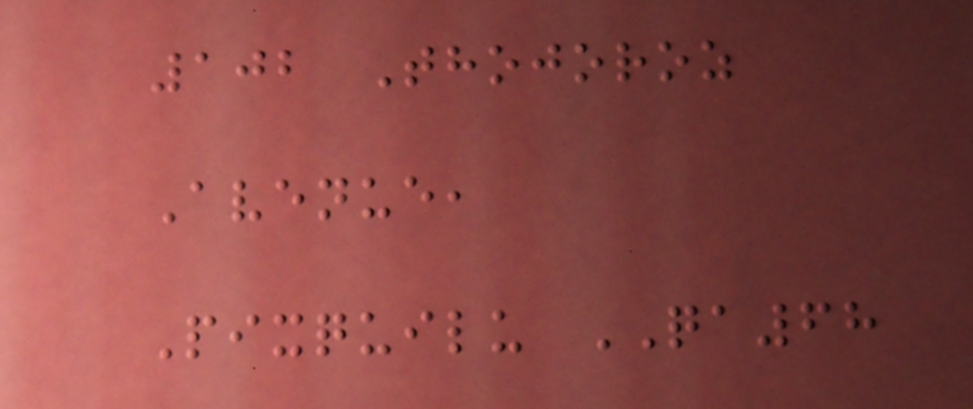102 Thojoroz
Avenue,
Pixquilu QA68
